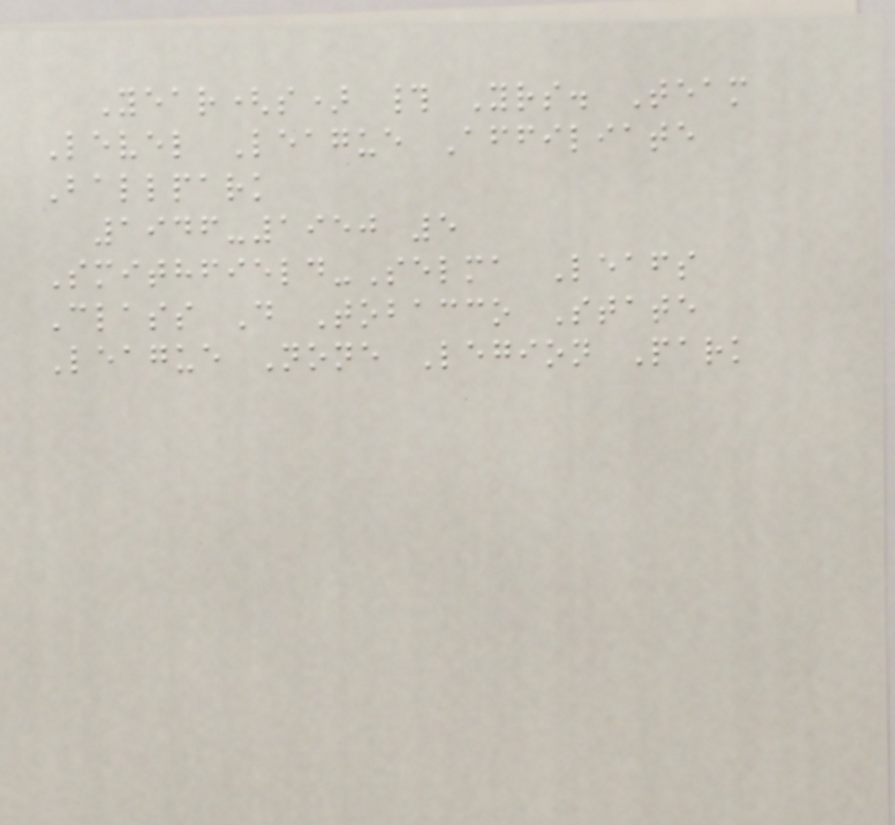Year(s) # Yrs. Team
Level League Affiliate
Ballpark
1946-1950 5
Smithfield-Selma Leafs
Class D Tobacco State
League None Legion Park
